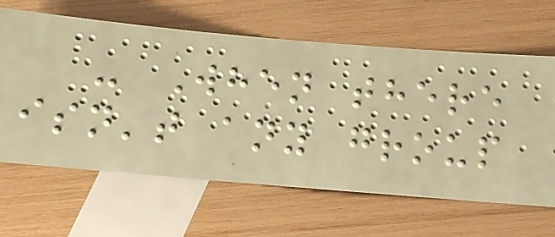- When there
isn't any group
